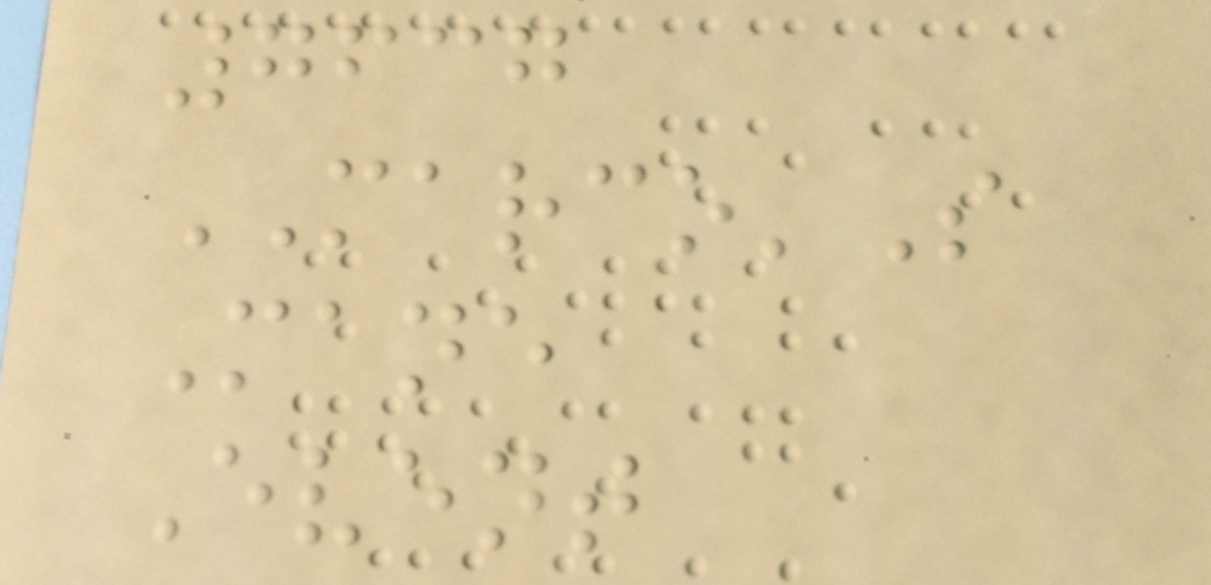7637
MARCO'S
Mane
Event
